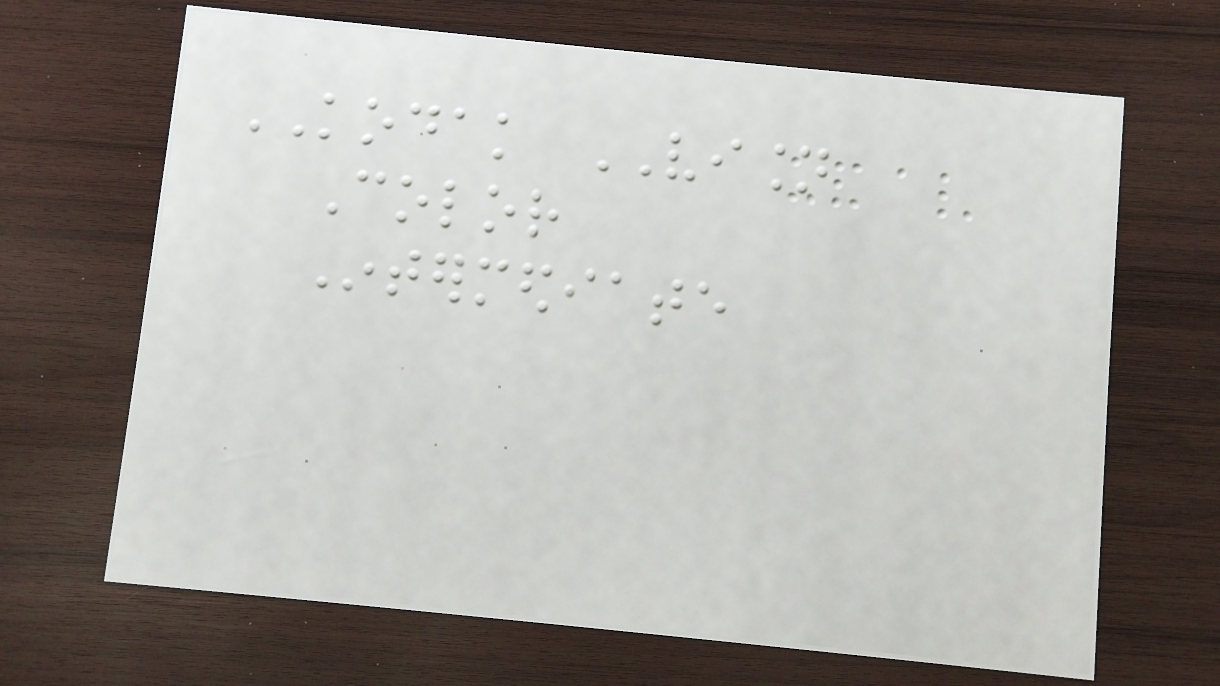KODAK VISION
Color
Intermediate
